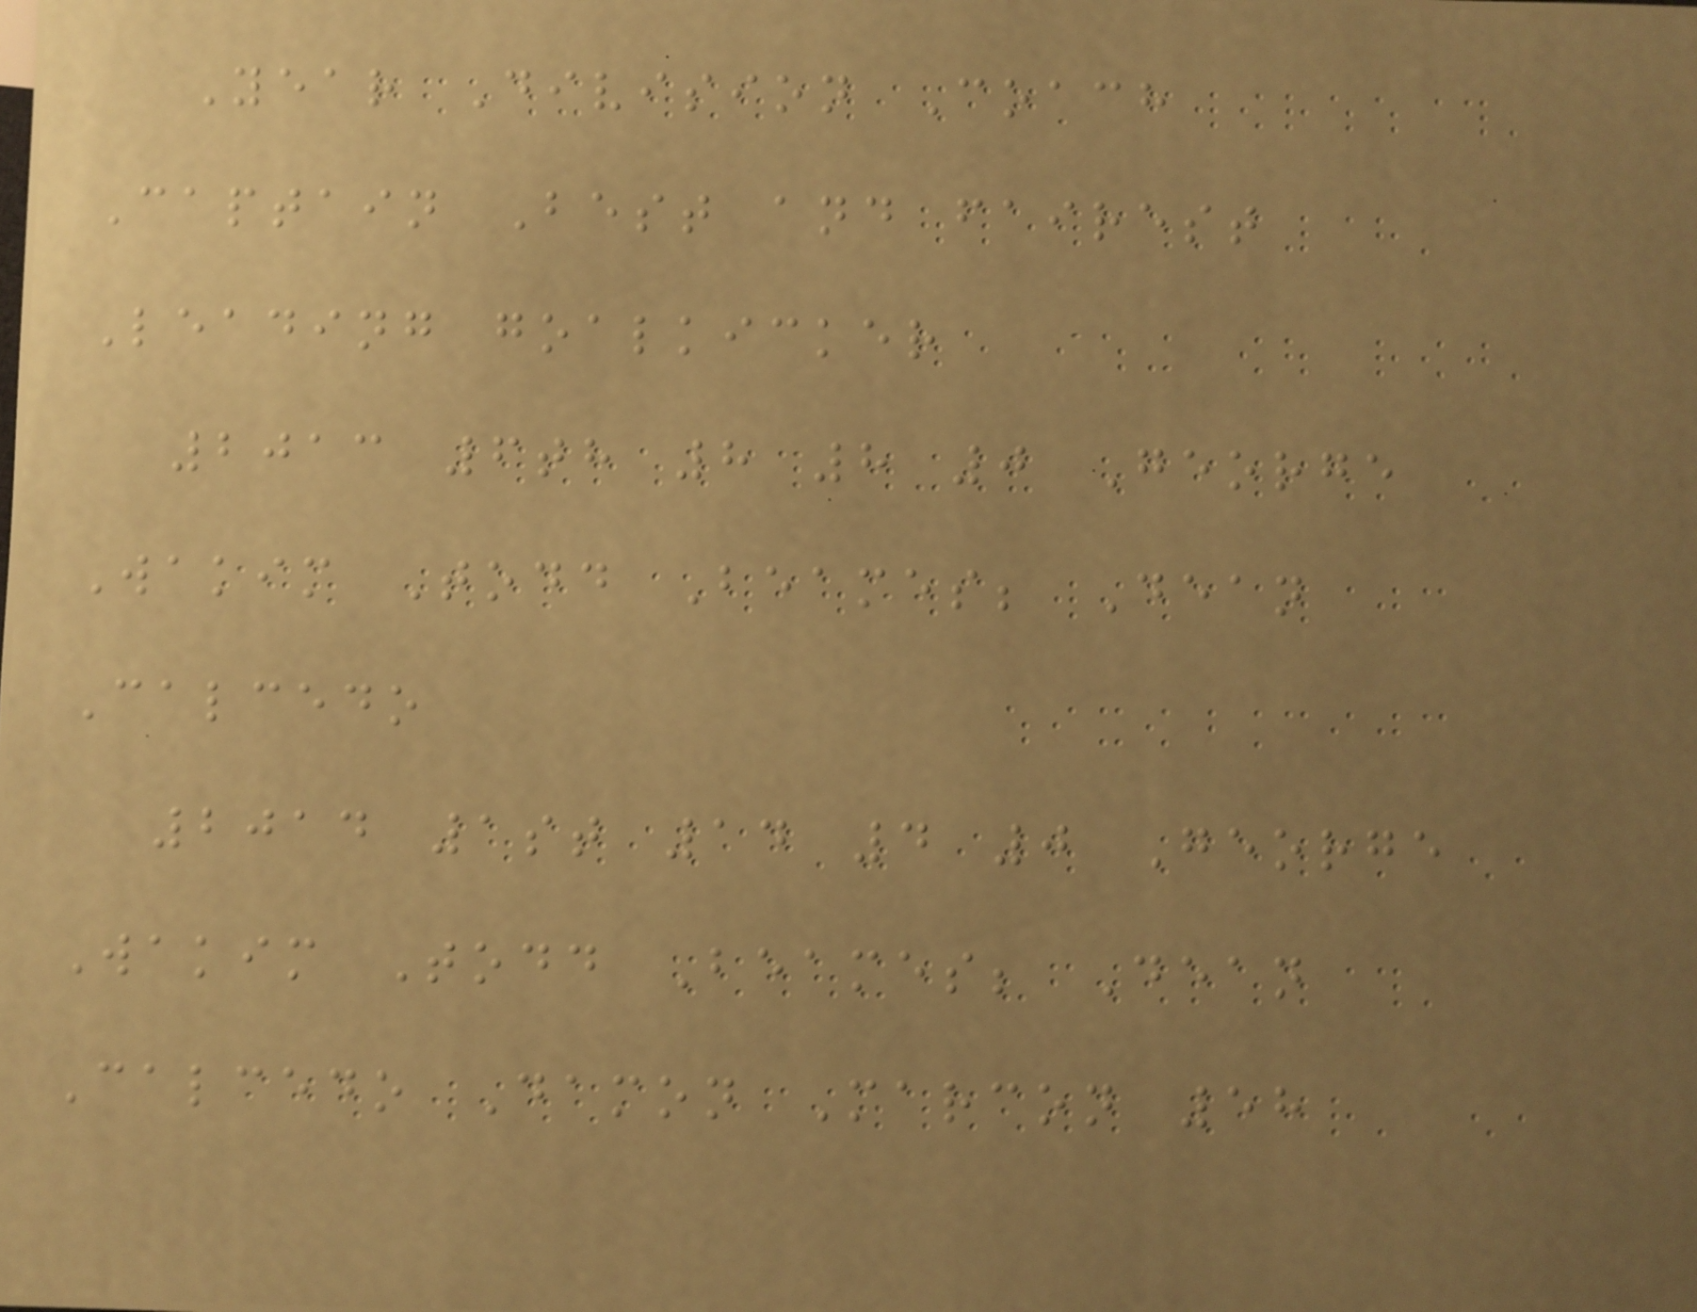Year Division Coach
Captain Best and fairest
Leading goalkicker
2013 6th 8 8 0 George
Wakim Todd Beames; Dean
Calcedo
2014 1st 14 4 0 George
Wakim Todd Beames; Dean
Calcedo Damon Marcon 58
